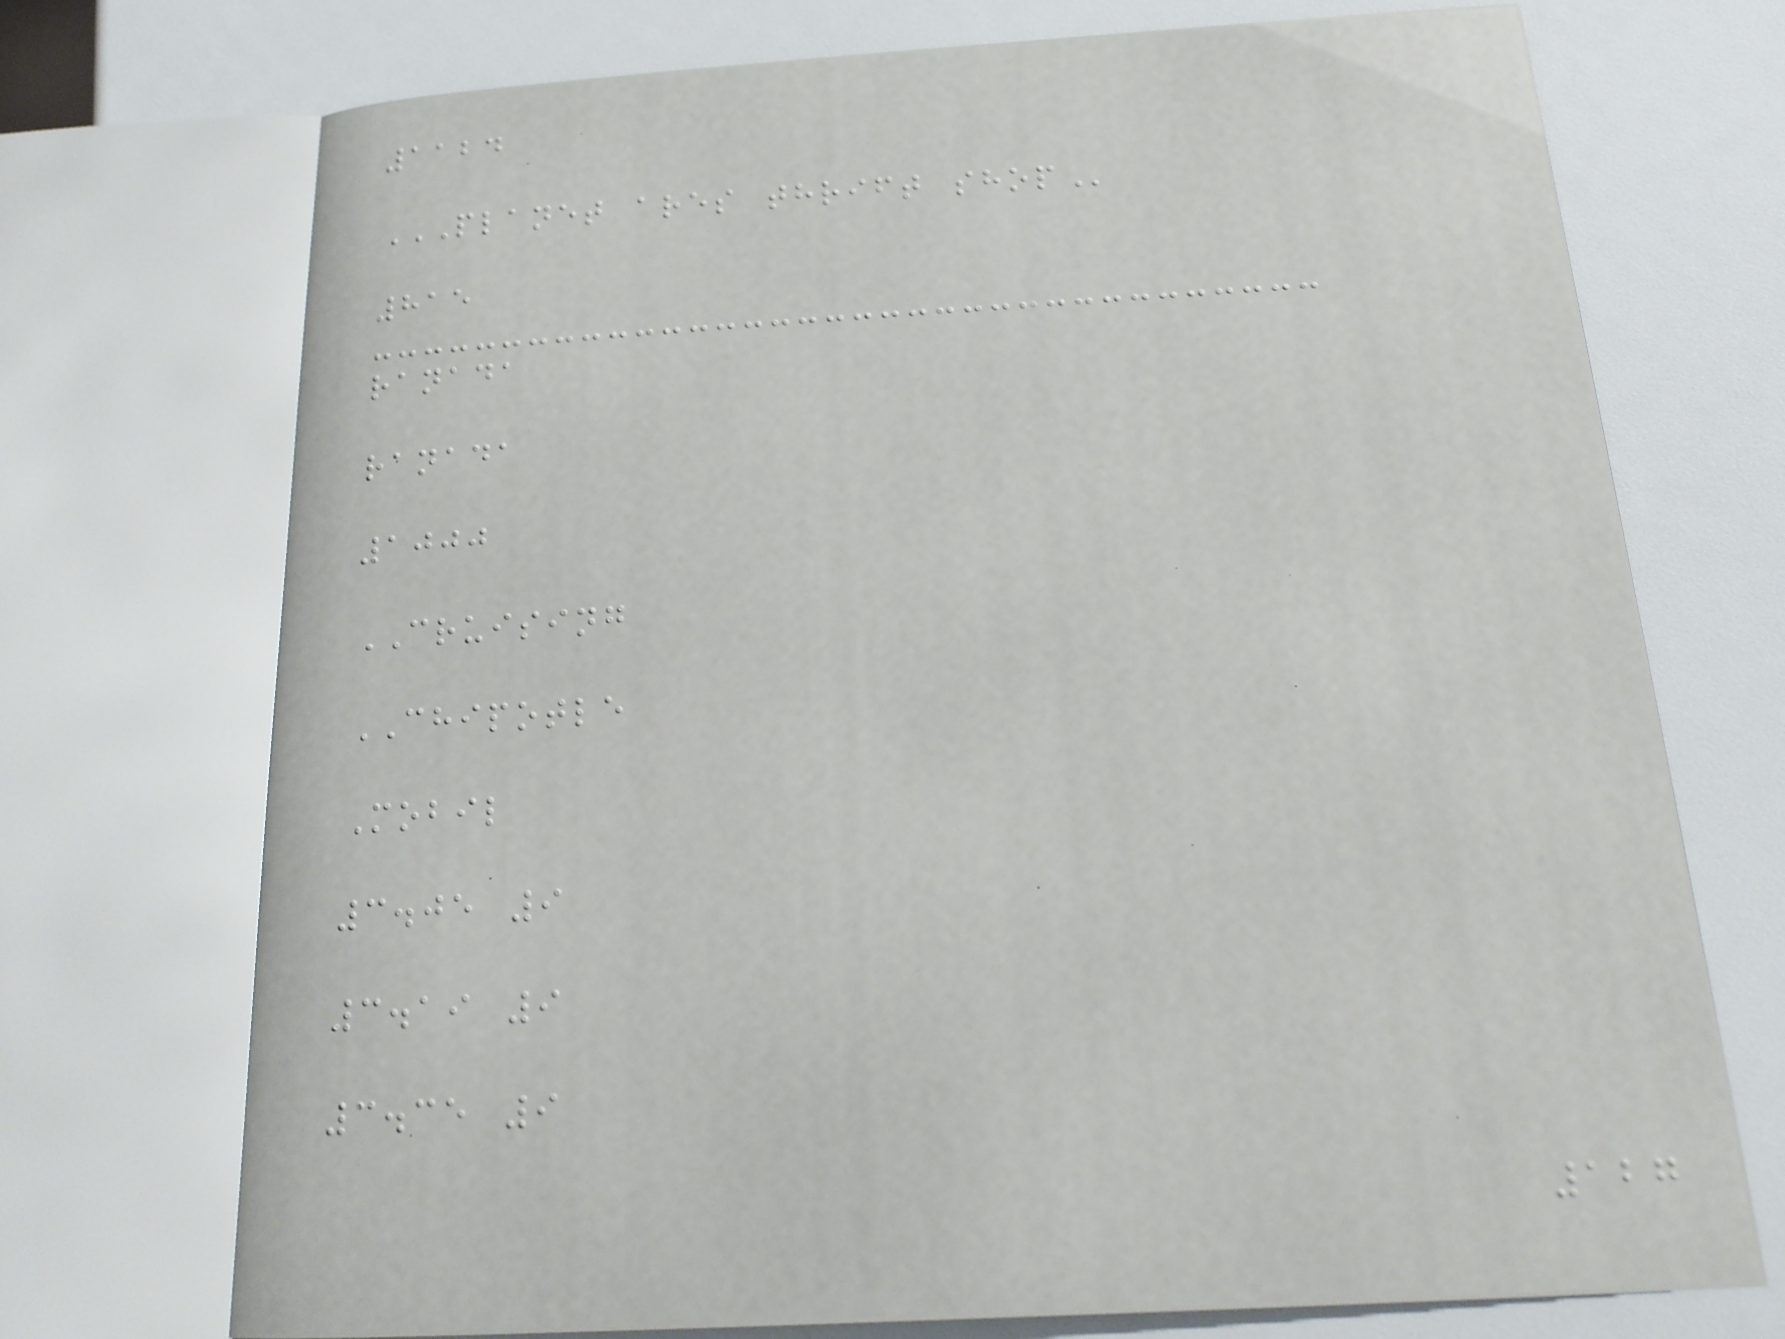1124
PLANET ARES THRIFT SHOP
815
ranada
ranada
1000
CRUISING
CHIPOTLE
Mobil
3.05 9
3.19 9
3.35 9
127
